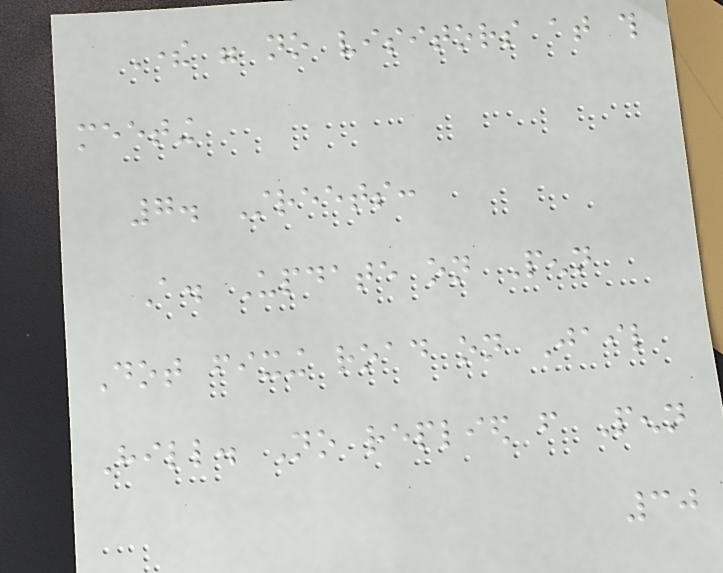There were no visitors at this
meeting
7. Streets:
A. Update on Penn
Dot fixing road on Jail
Hill. No replied from Penn
30
